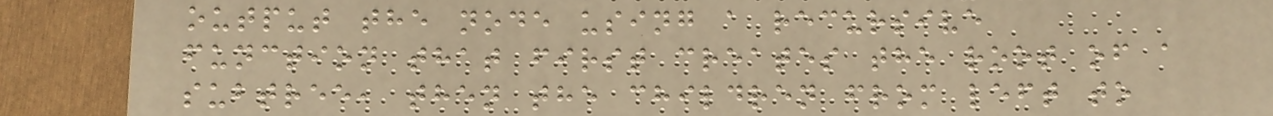output the node using a recursive
function that first creates the root of a
subtree, then the children from left to
